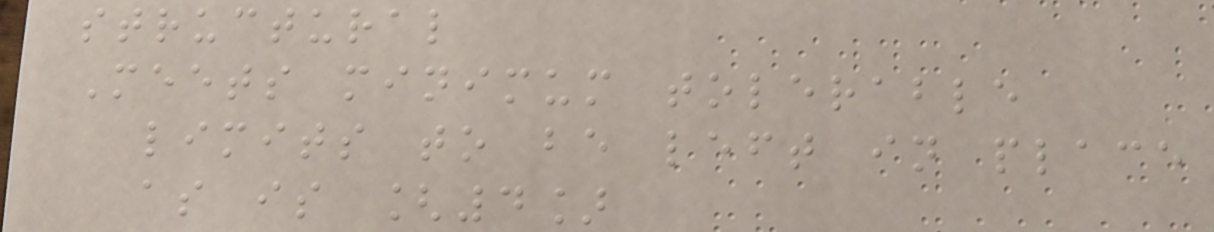structural
Meets minimum tolerable
limits to be left in place
as is [4]
